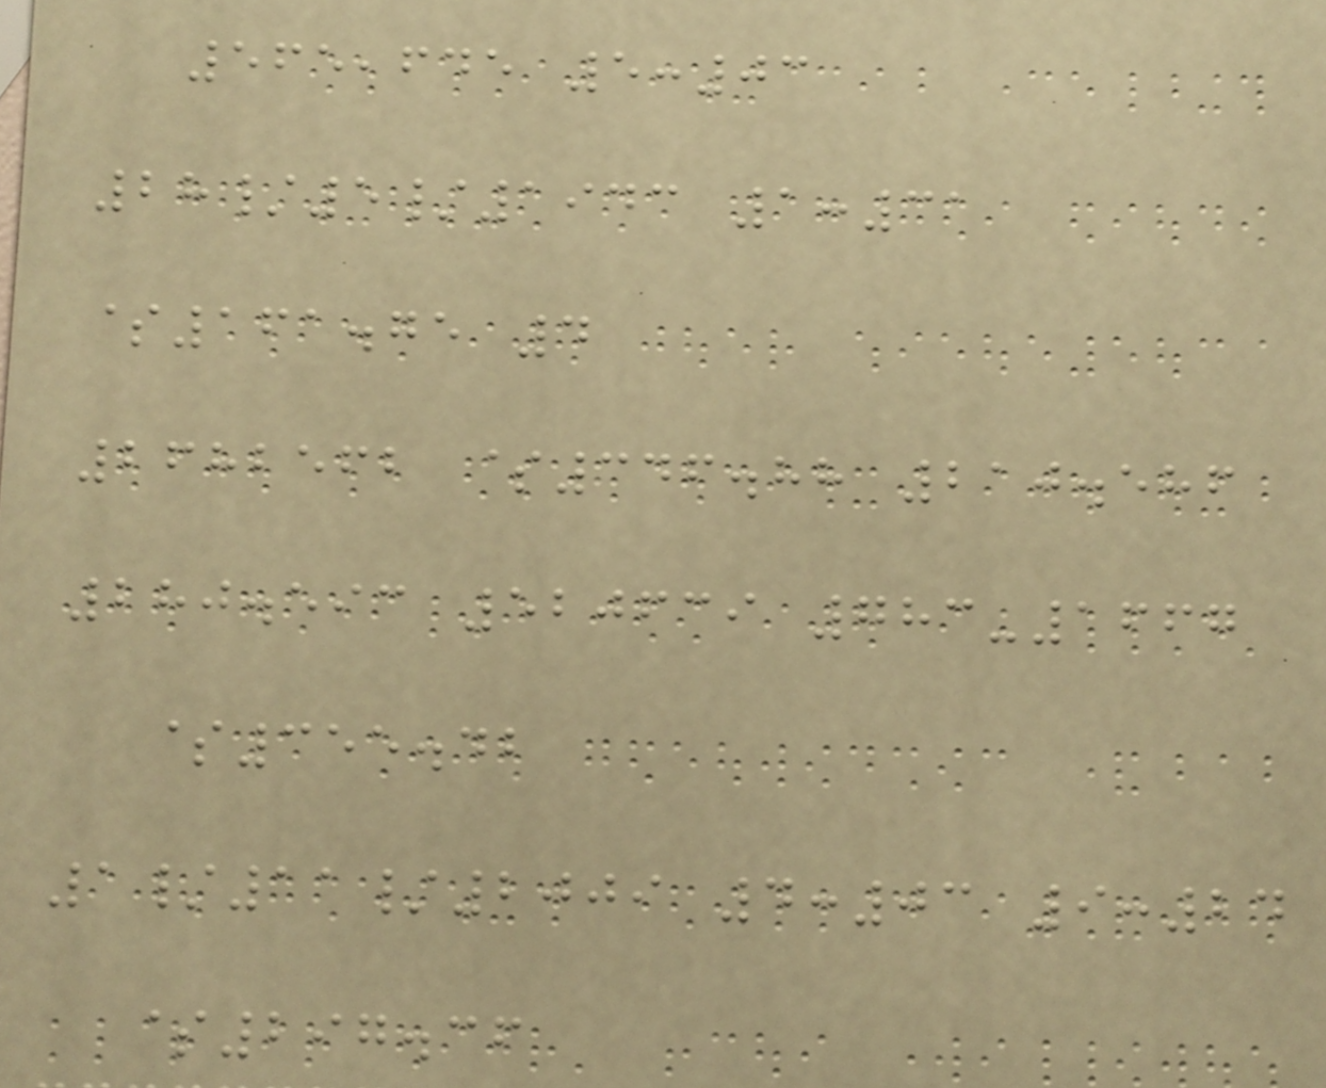565,645 5:03
28/5/1943 1:31
$161.75 4
2682562 $346.88 210.586
280.593 520639 783-1667
$355.42
1/11/2009 4:03 9:24
$297.36
